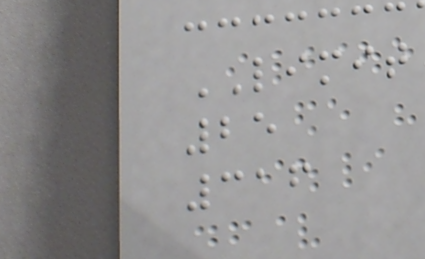LIMIT
25
316
